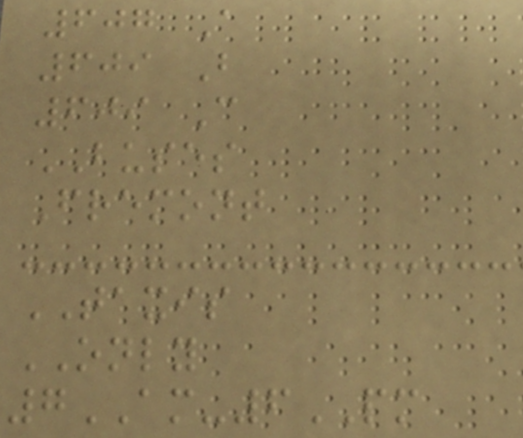607 A
609 B
609 C
BUSES
Fremont
TAXIS
ONLY
7AM-6PM
